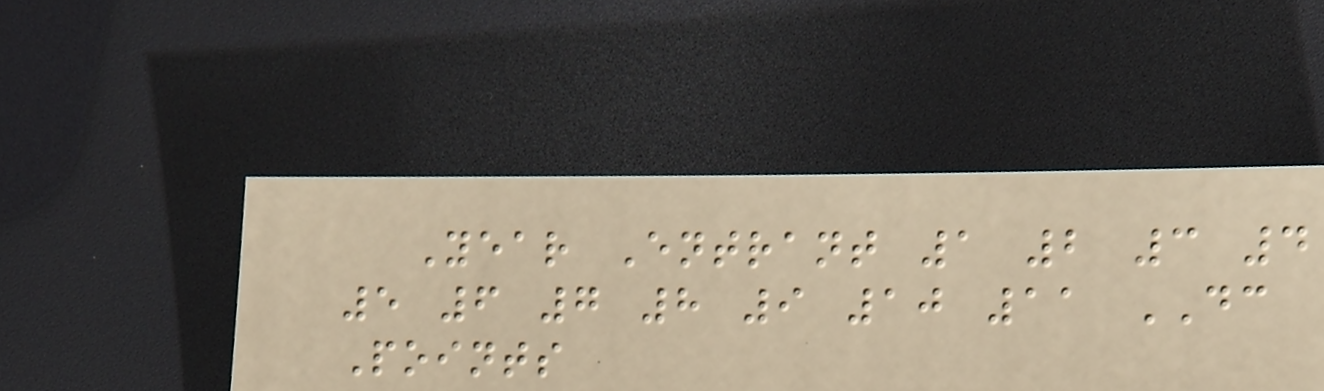Year Entrant 1 2 3 4
5 6 7 8 9 10 11 DC
Points
